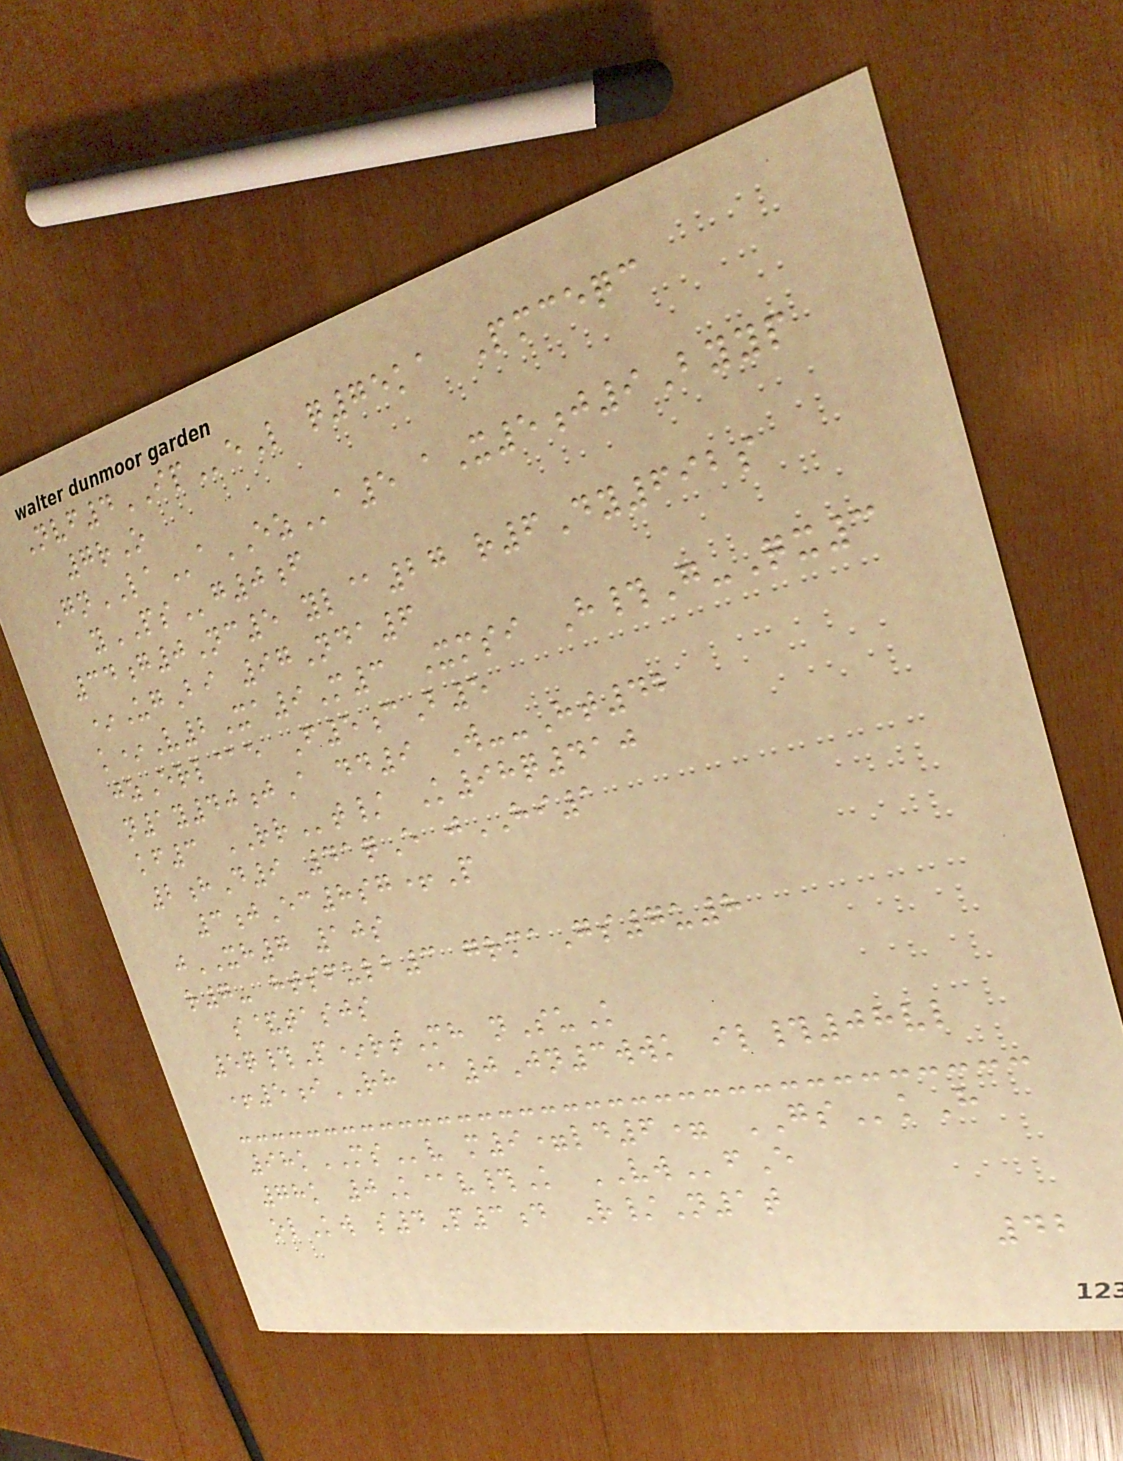Nvf4IPeL q75ka Pmceqc
7rO
GnLAaEZa5 aX5j9Byyp
yPSg0f
34g0Nc5 yl@27 r6Dy692s
*UgBi 97Nda6
k*V2Xa9M3 Xmsi H#G-Qx3
jzErl@e F5cB5
n1y40jA dd9 W--Ht42
kf3 RRt/ K98q410
2hD9 41qE jHI1
3jEc8sg+P
jXH7 10s
r7- htsfulb3 grmaGs7u8
s&tasjs
5q#P*rtMh nSuK
+5iRH @0Jn3wwk il#08vl
98kMSv m9=ld6= GSkH
78k 0K@v#K VWfE
olKw s4P3d R/N1t
42
